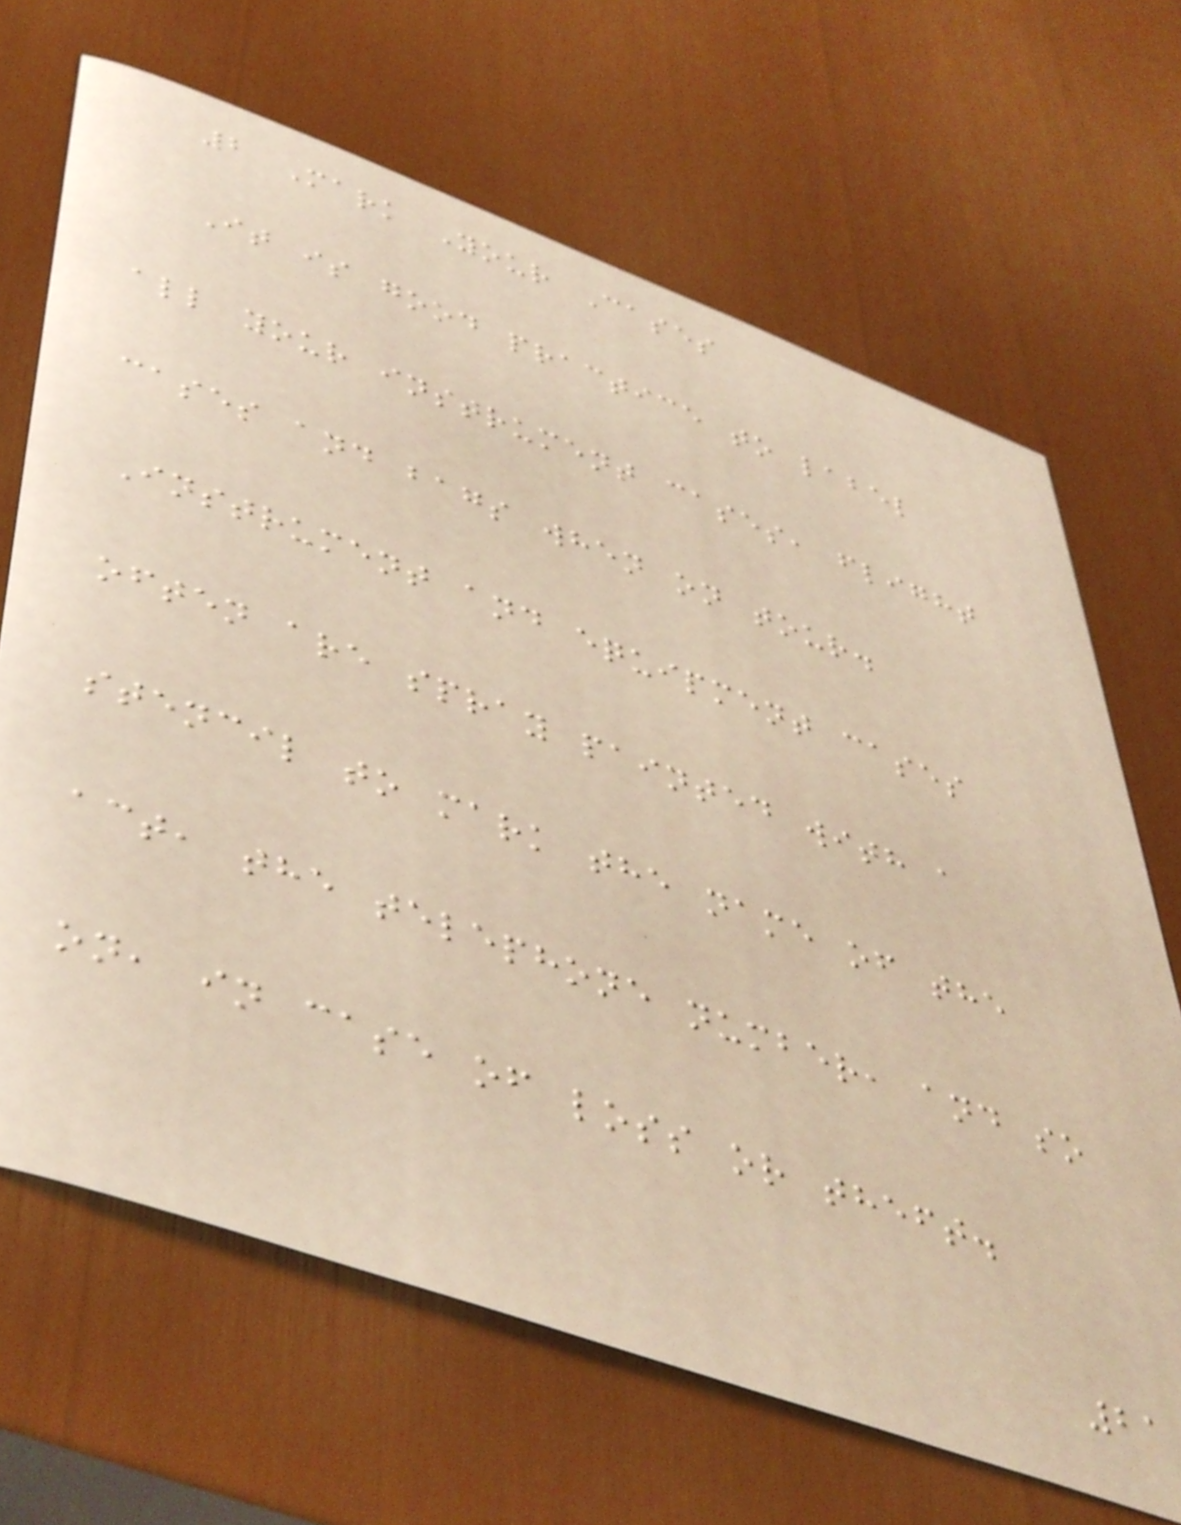2 Mark Your Cases
It is good practice to label
all your instrument cases, flight
cases and bags when on tour.
Instrument and equipment cases
often are spray painted with a
stencil to mark the name of the
act, the telephone number, and so
on, in case of loss or theft.
21
